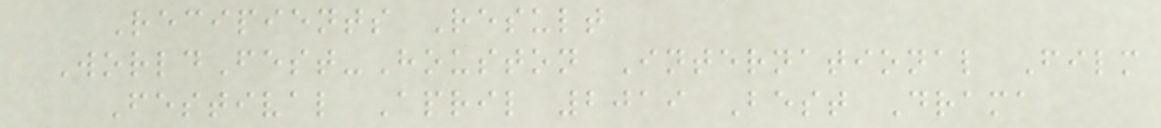Recipients Result
WorldFest-Houston International Film
Festival April 2019 Best Drama
